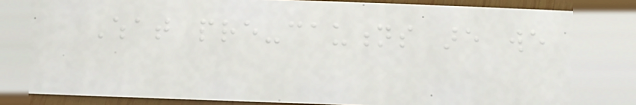What pre-cautions are we
